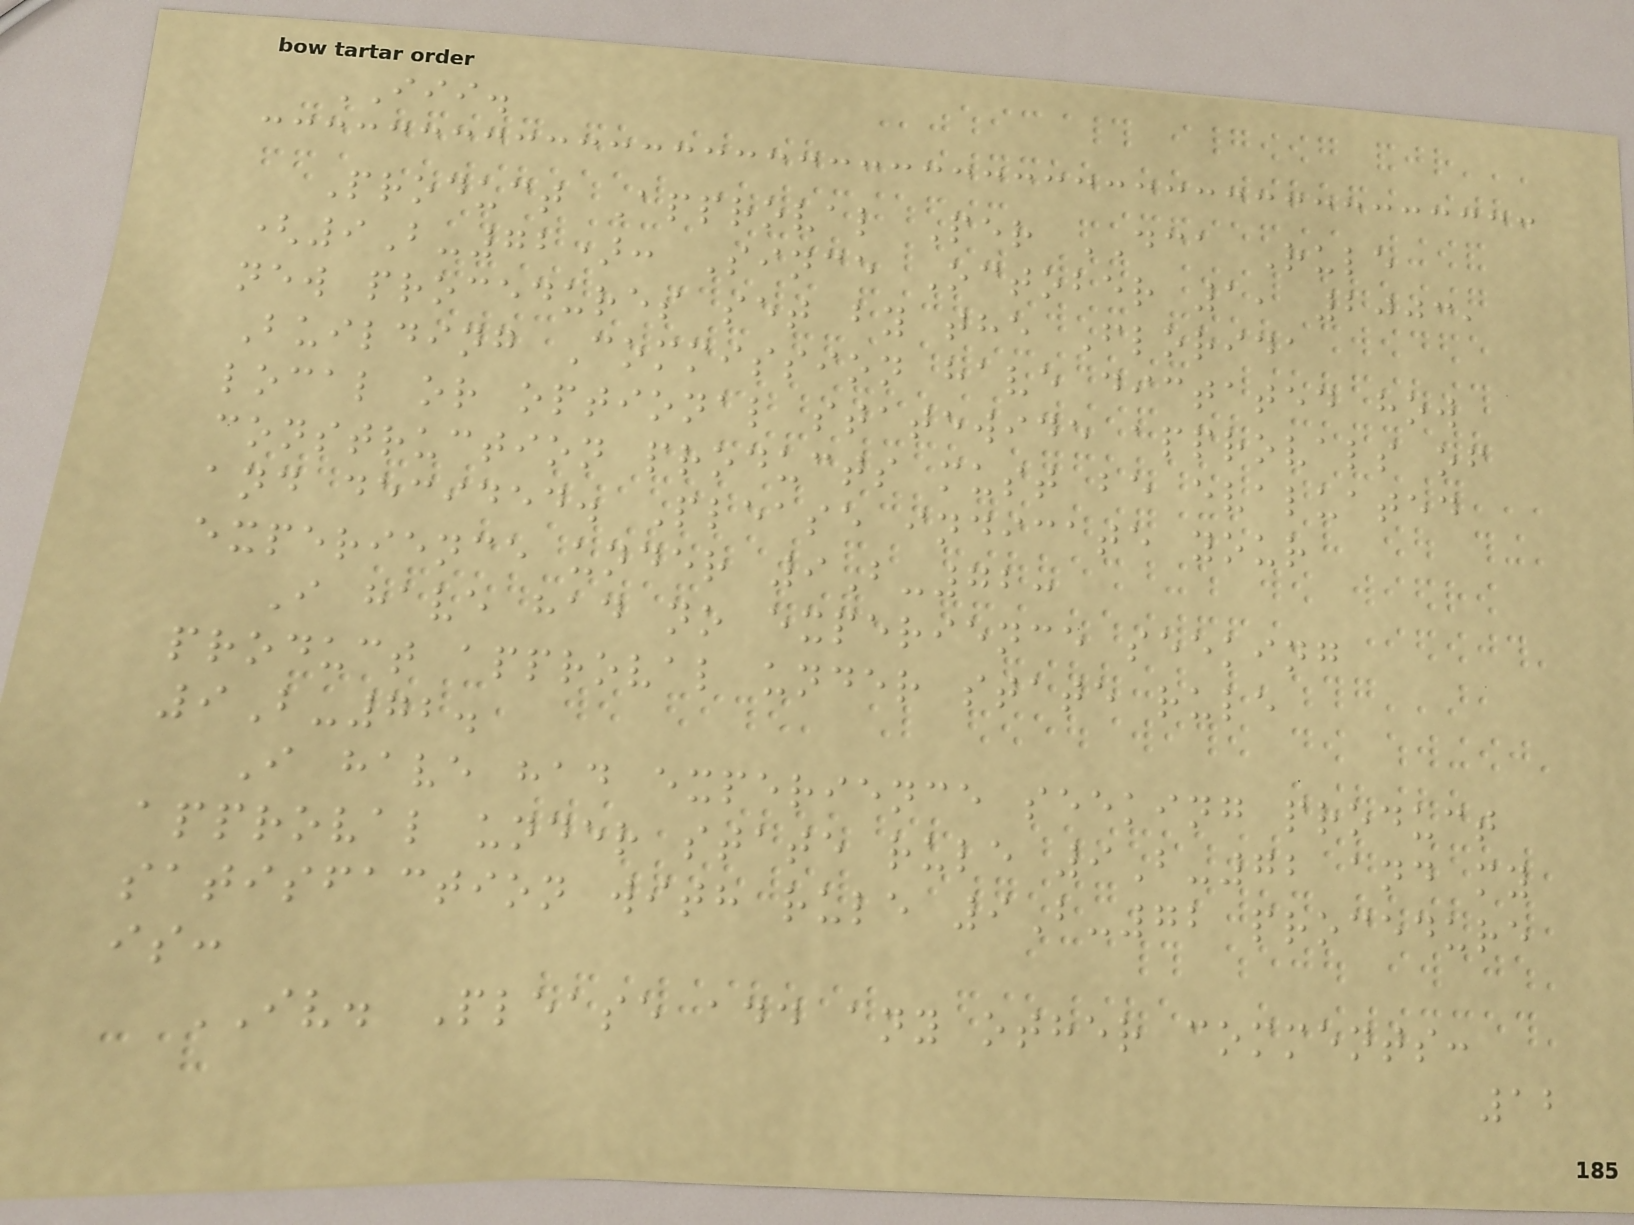III.
Product Approval Per DCA Rule
(9B-72): Since October 1, 2003,
new procedures set by the Florida
Building Commission have dictated how
local or optional statewide approvals of
construction products must be evaluated
and decided. Please indicate your
experience under 9B-72:
I have had no experience seeking
product approval under state rule
9B-72.
I have had experience seeking product
approval under state rule 9B-72 and my
satisfaction with rule 9B-72 procedure
is:
IV. Please add any other comments:
12
